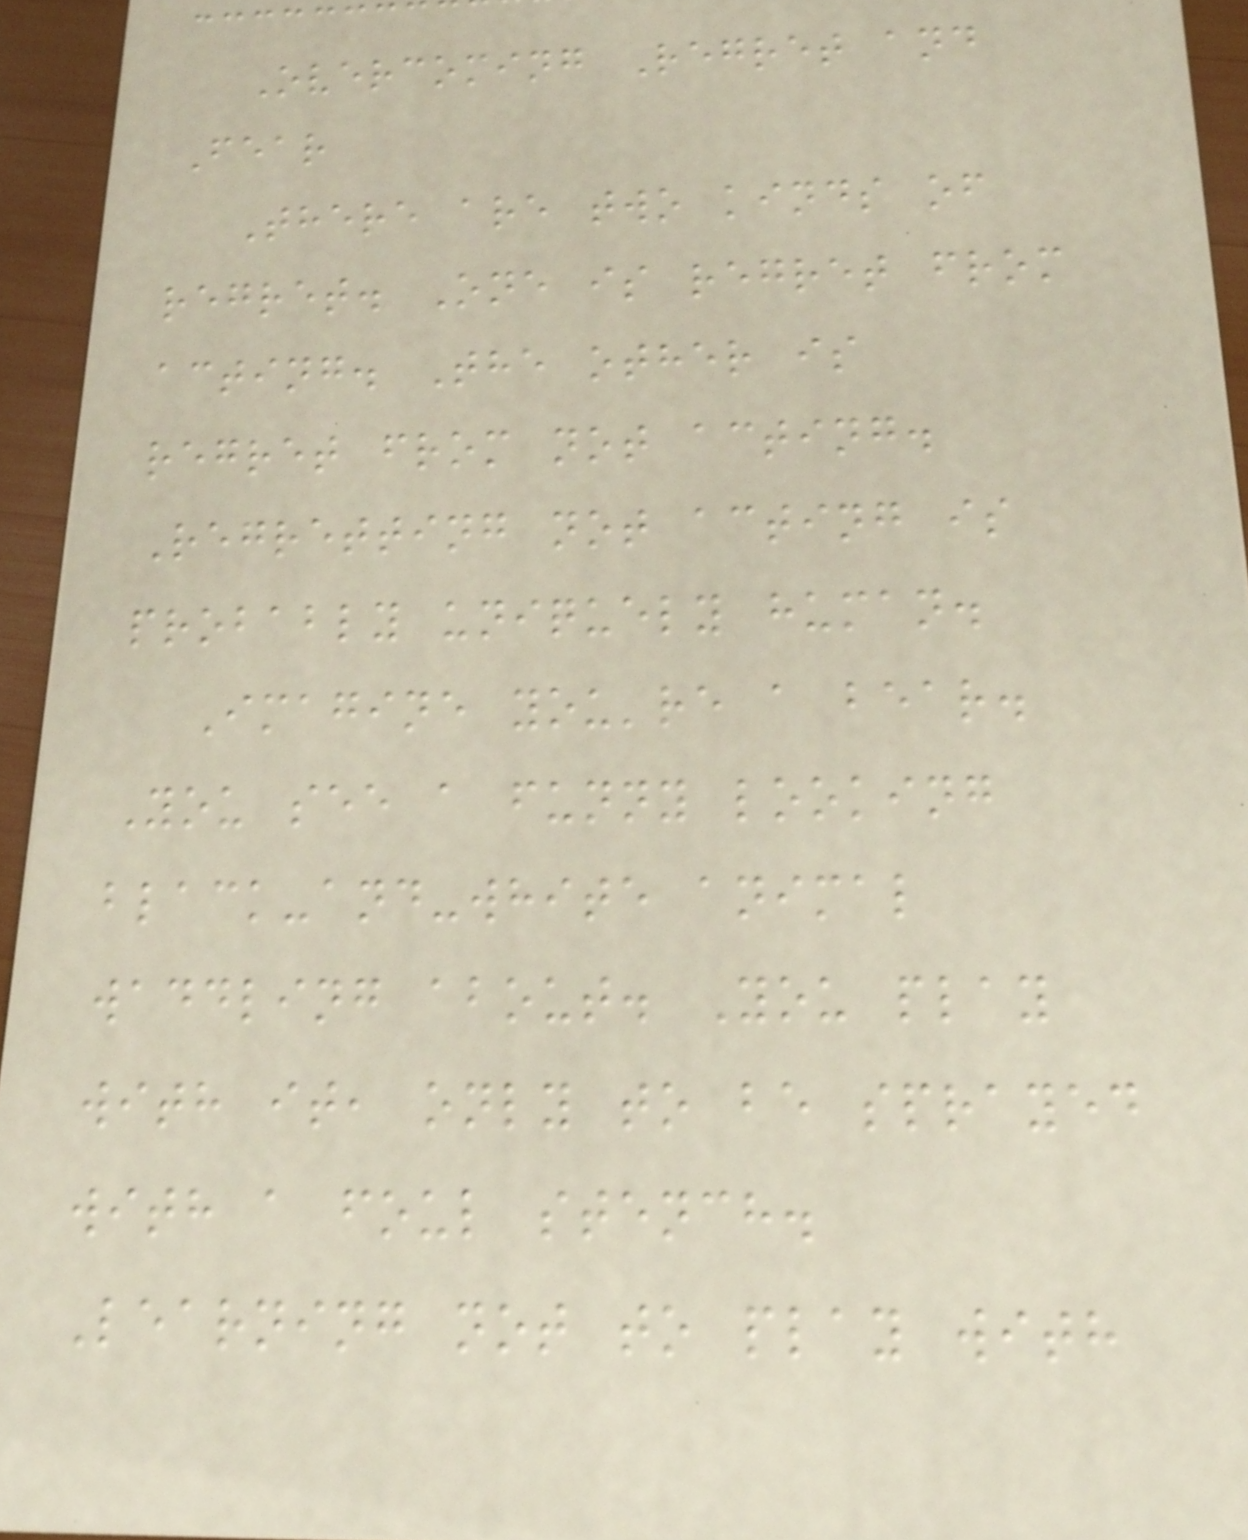Overcoming Regret and
Fear
There are two kinds of
regret. One is regret from
acting. The other is
regret from not acting.
Regretting not acting is
probably uniquely human.
Imagine you're a bear.
You see a funny looking
black-and-white animal
waddling about. You play
with it, only to be sprayed
with a foul stench.
Learning not to play with
